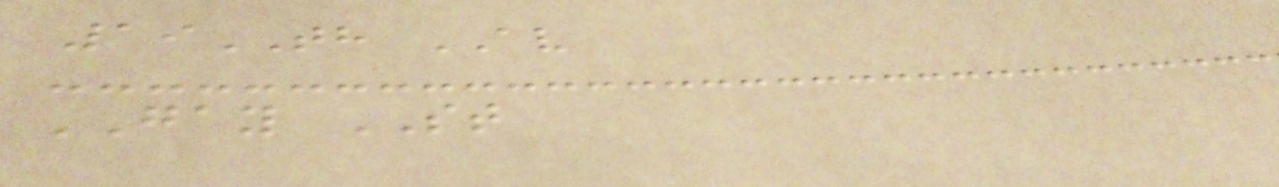19TH AV
GAY ST
